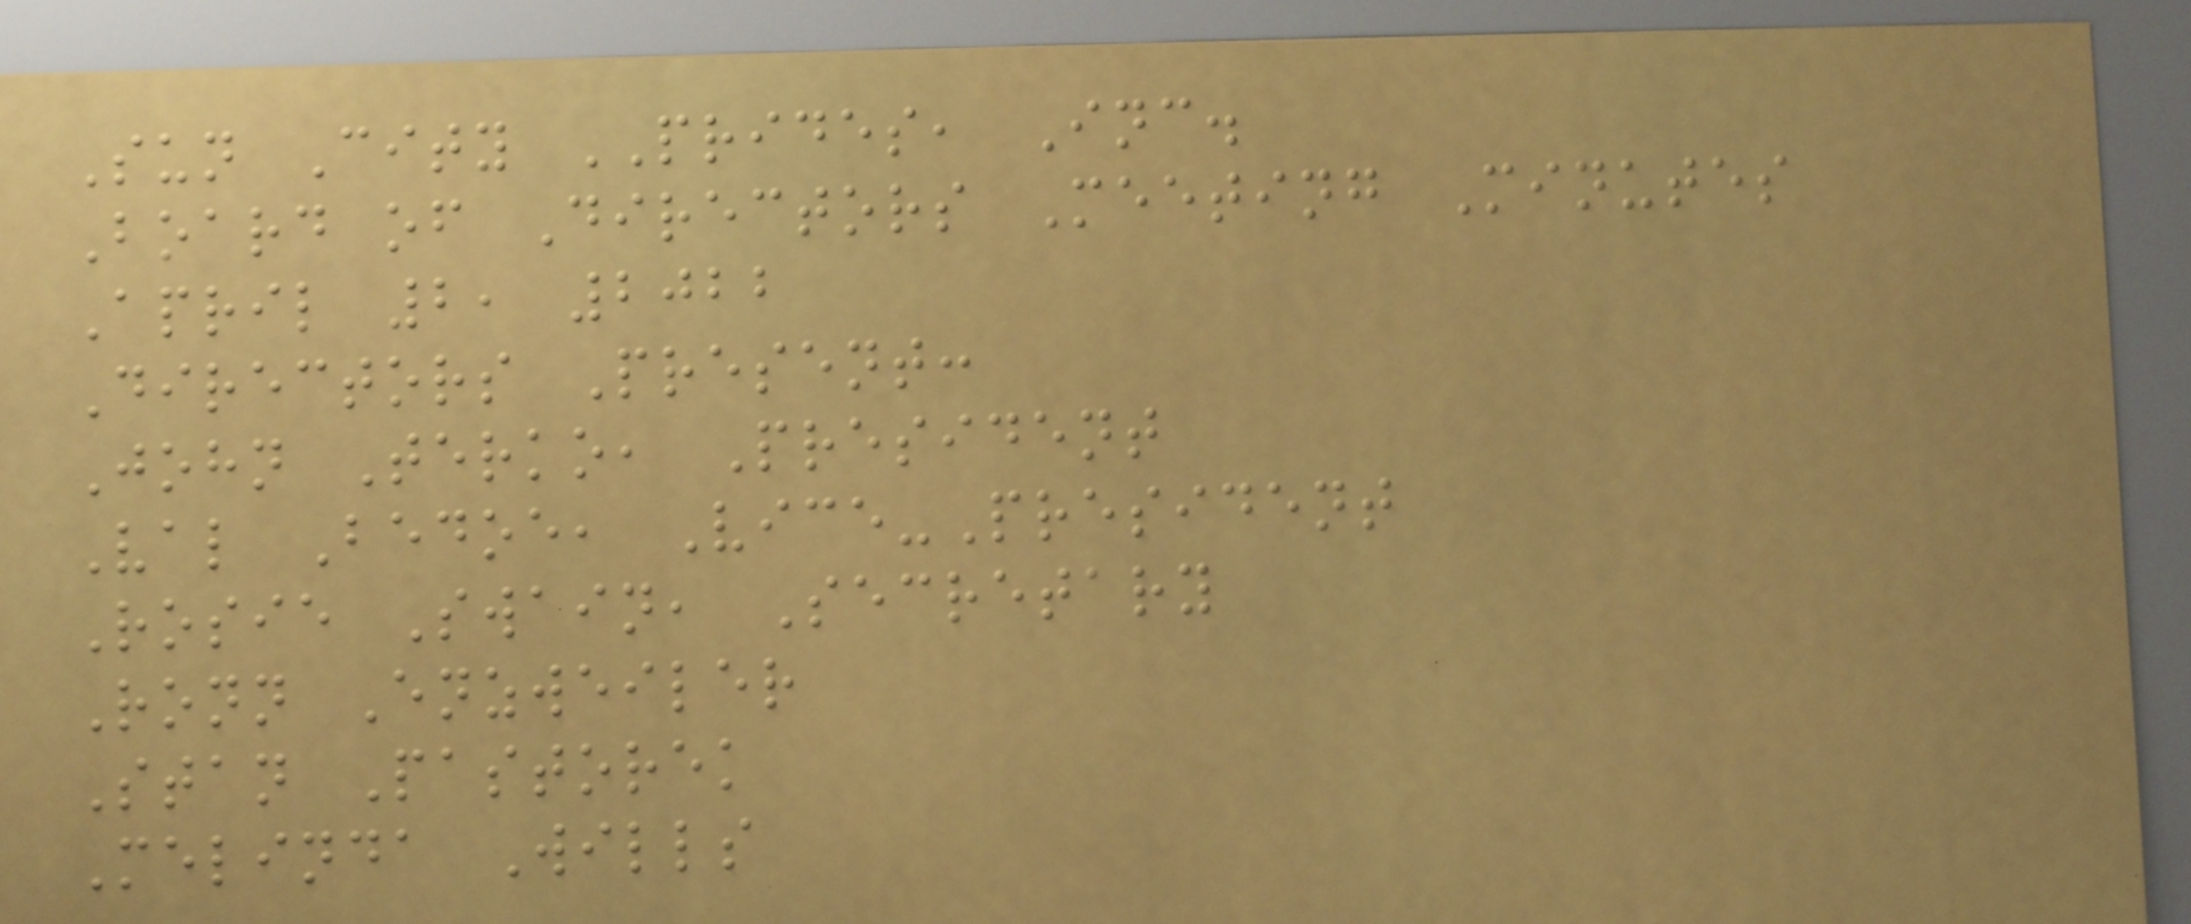Sun City PRIDES, Inc.
Board of Directors Meeting Minutes
April 2, 2022
Directors Present:
John Terko, President
Val Bedoe, Vice-President
Rosie Swain, Secretary
Ronn Enzweiler
Stan Pastorek
Melinda Wills
